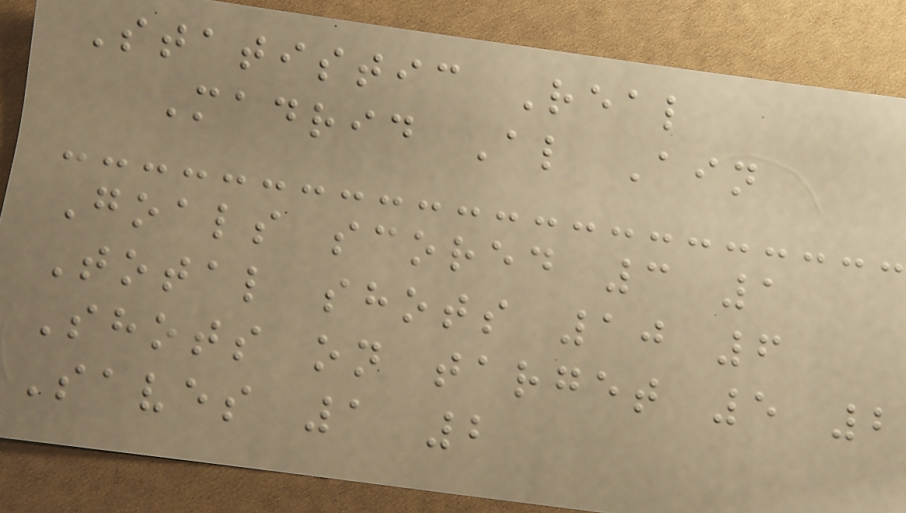Statistic Real
Madrid Al Ain
Goals scored 3 1
Total shots 10 6
Shots on target 5 2
Saves 1 2
